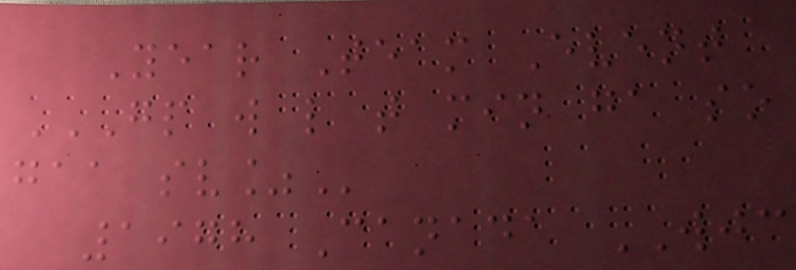Year Team Event
GP W L T MIN GA SO
GAA SV%
1978 Canada WJC
